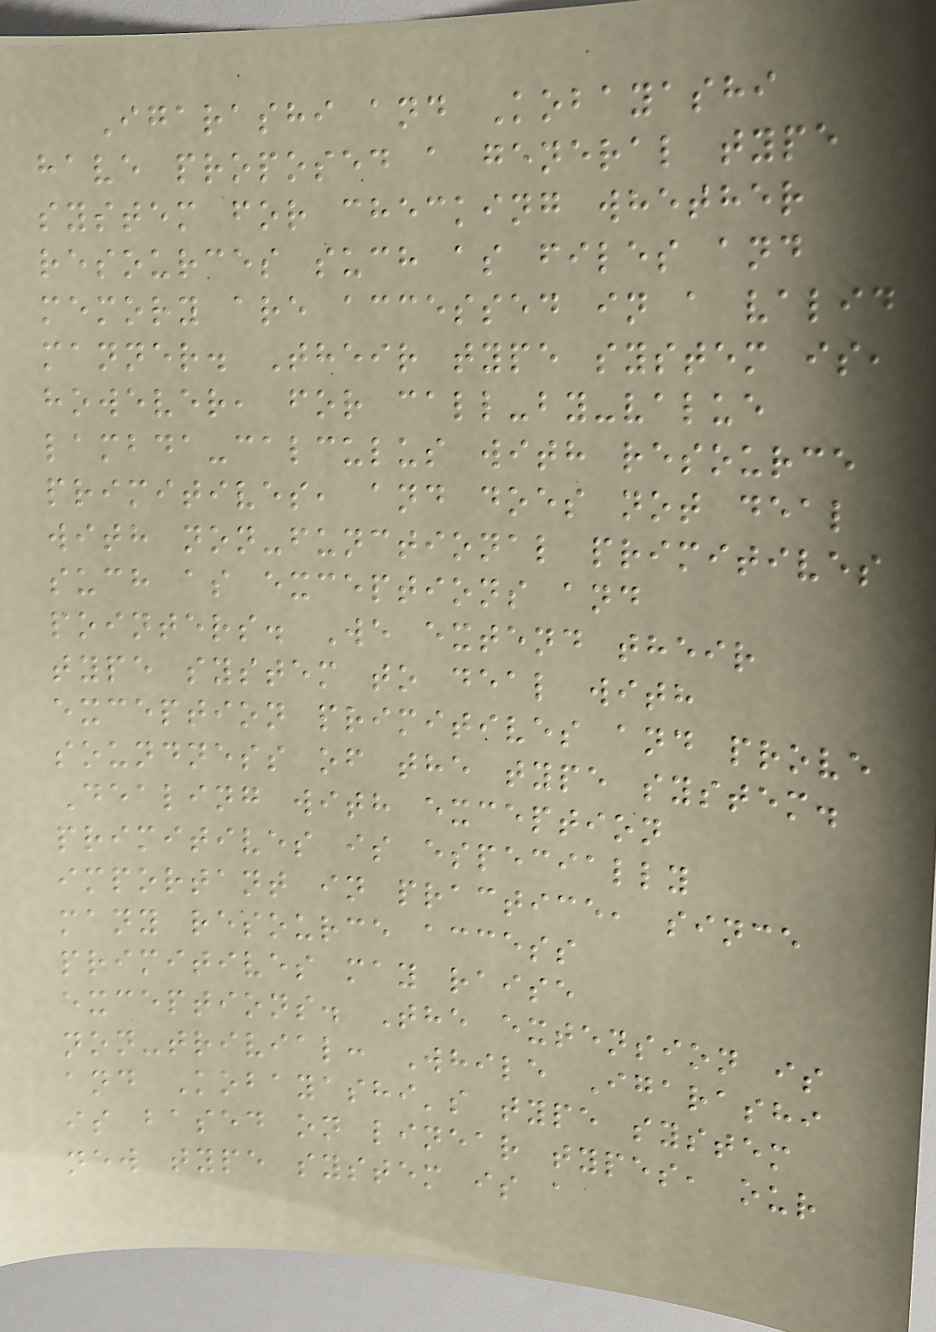Igarashi and Kobayashi
have proposed a general type
system for checking whether
resources such as files and
memory are accessed in a valid
manner. Their type system is,
however, for call-by-value
lambda-calculus with resource
primitives, and does not deal
with non-functional primitives
such as exceptions and
pointers. We extend their
type system to deal with
exception primitives and prove
soundness of the type system.
Dealing with exception
primitives is especially
important in practice, since
many resource access
primitives may raise
exceptions. The extension is
non-trivial: While Igarashi
and Kobayashi's type system
is based on linear types, our
new type system is a
